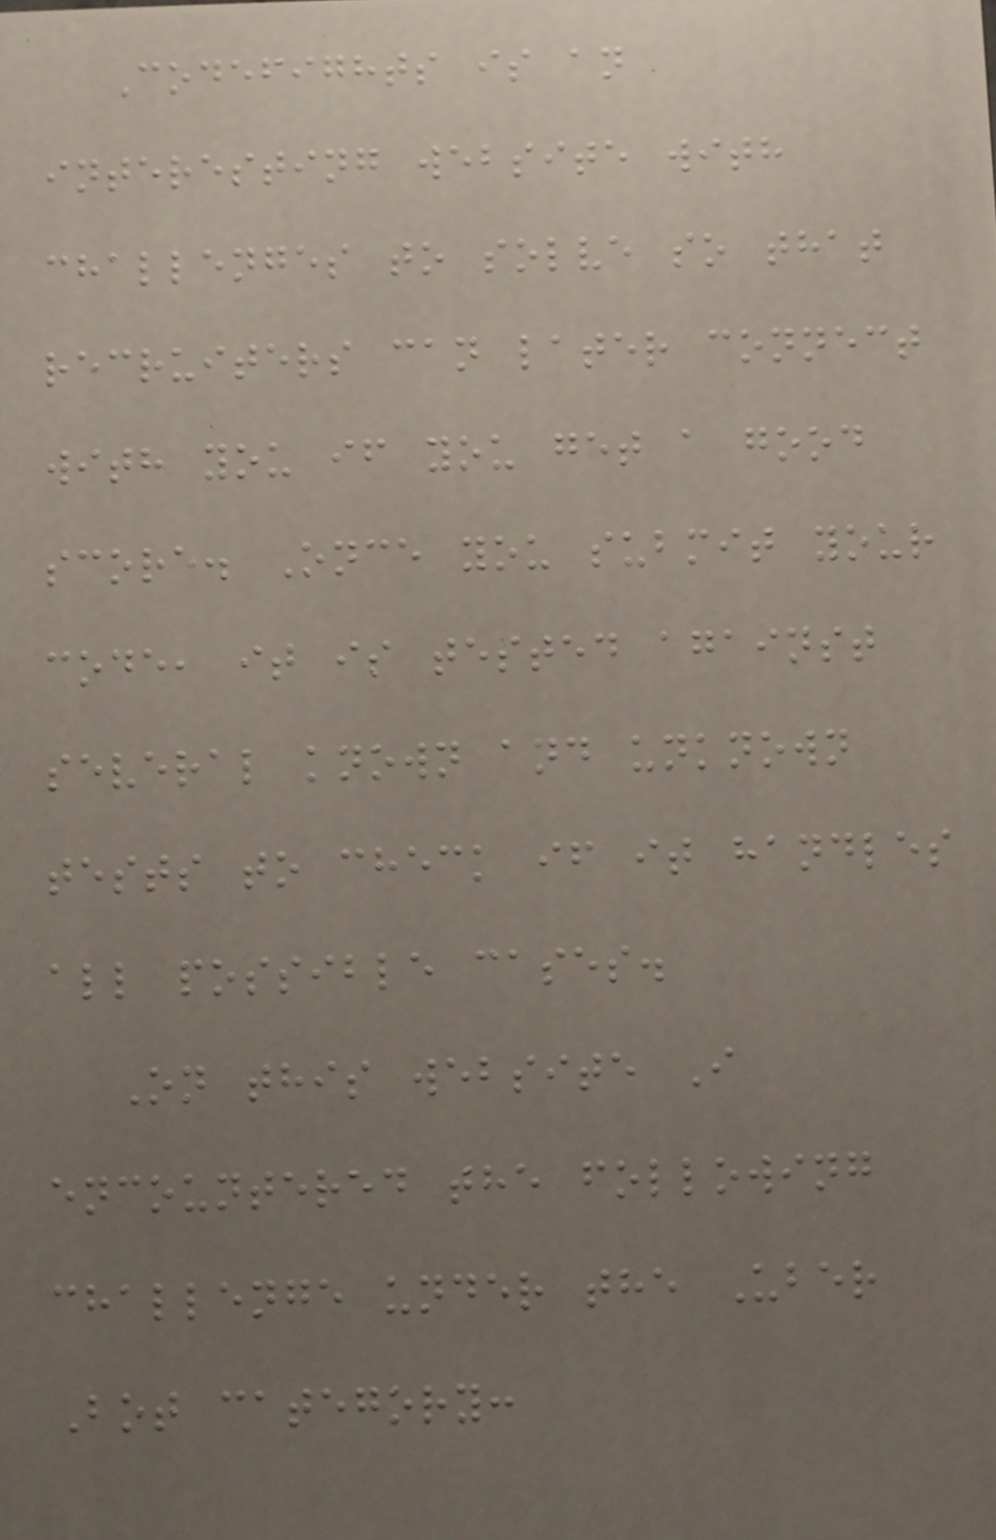Codefights is an
interesting website with
challenges to solve so that
recruiters can later connect
with you if you get a good
score. Once you submit your
code, it is tested against
several known and unknown
tests to check if it handles
all possible cases.
On this website I
encountered the following
challenge under the Uber
Bot category:
